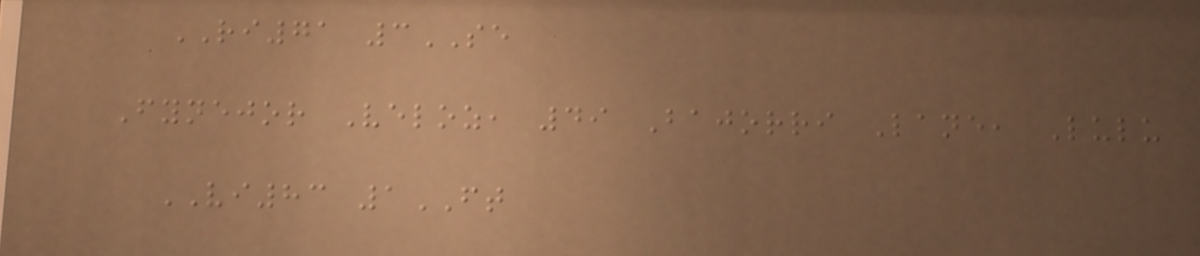RI71 3SE
Fynejor Veloz, 49 Bajorri Lane, Lulu
VI83 1FT
